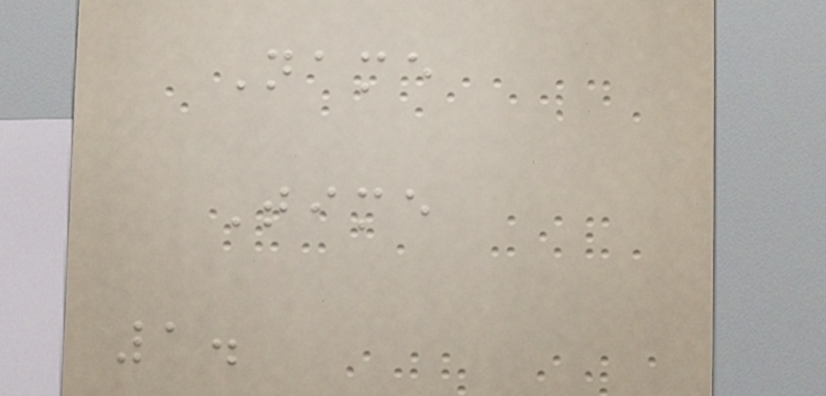Name
Time
1.
